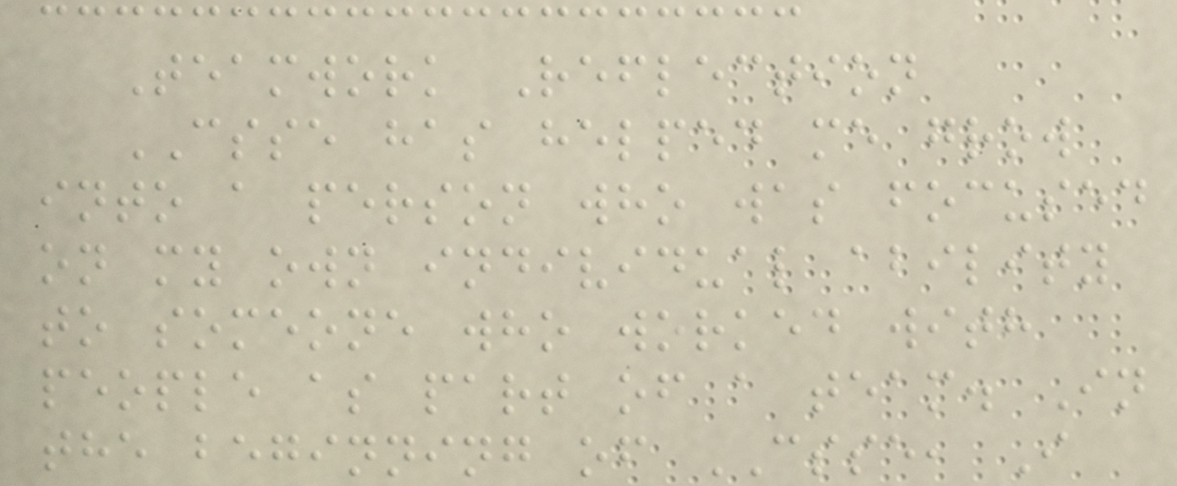Teamwork Reflection
CSSE has helped me grow
into a person who was focused
on my own individual ability
to someone who worked with
people as part of a team. In
the beginning of CSSE, I
